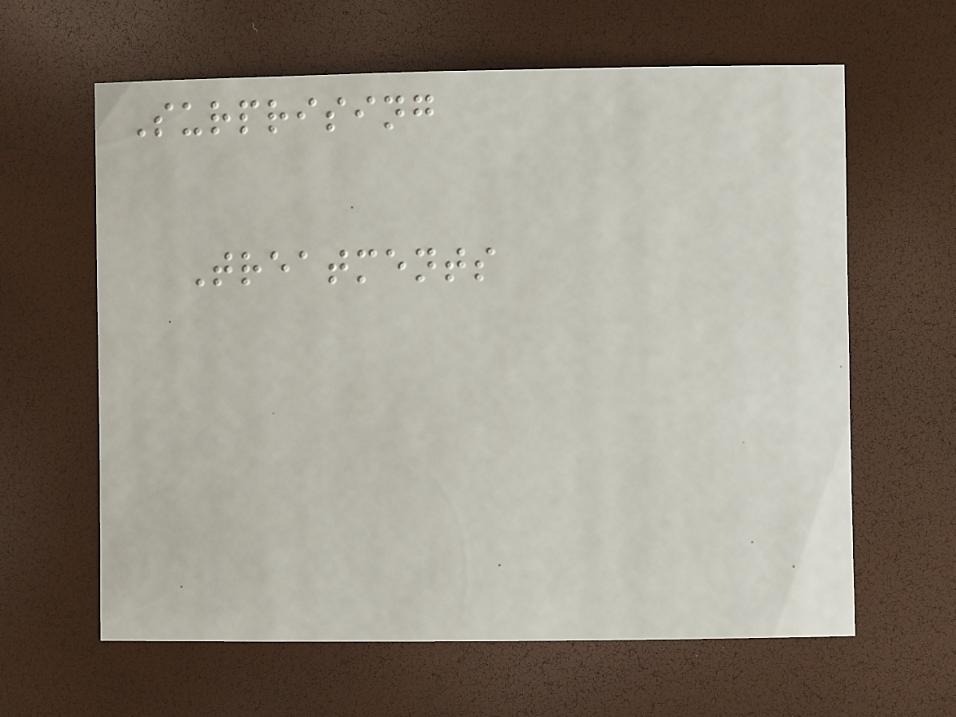Surprising
Treatments
